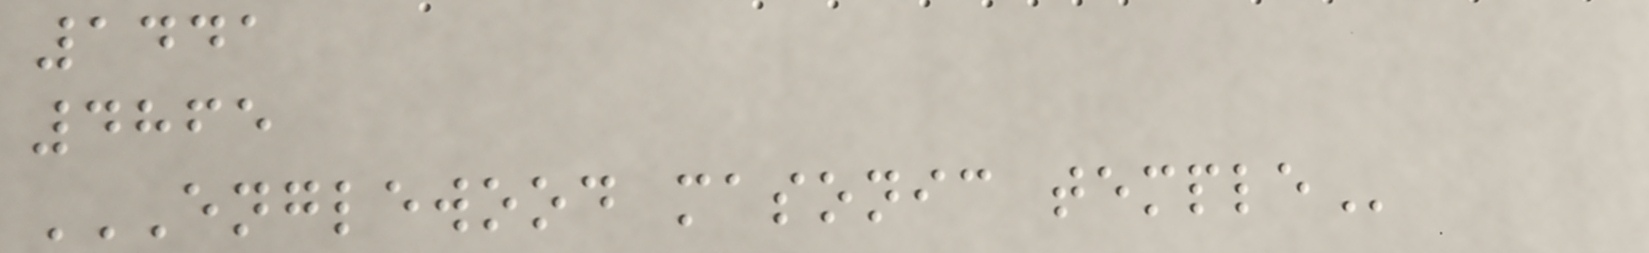1441
4865
ENGLEWOOD MASONIC TEMPLE
